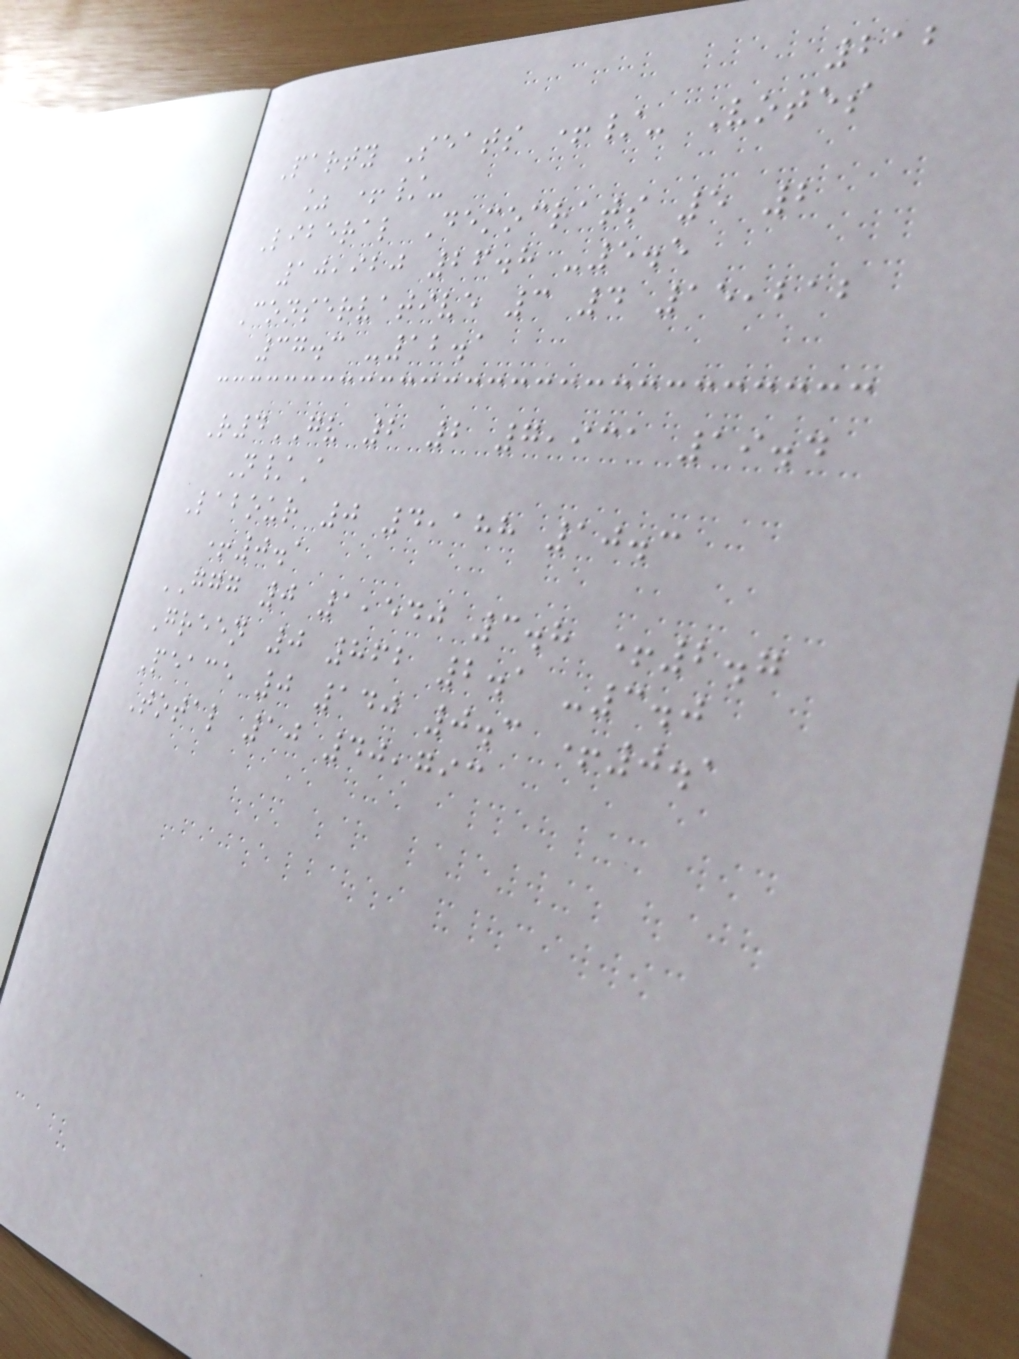212
Party Seats +/- Votes
% +/-
Liberal Democrats 5 2
10,920 26.8 -5.5
Conservative 3 4 15,212
37.3 -12.1
R4GV 2 2 7,931 19.4
N/A
Labour 0 4,188 10.3
+0.1
GGG 0 1,540 3.8 +2.7
Green 0 862 2.1 -3.0
Peace 0 140 0.3 +0.1
Total 10 40,793
